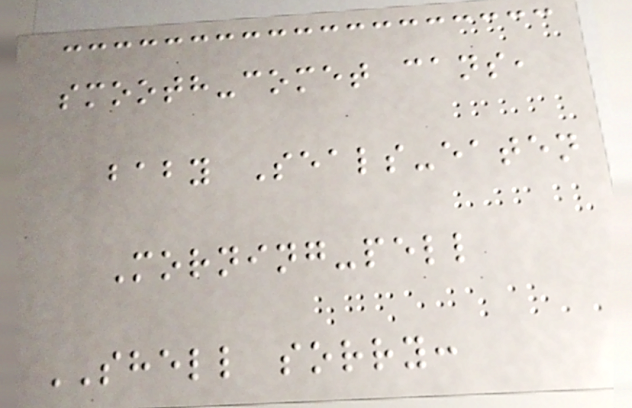smooth-comet cans,
baby Seals-eaten
Morning-pell
SHELL sorry:
